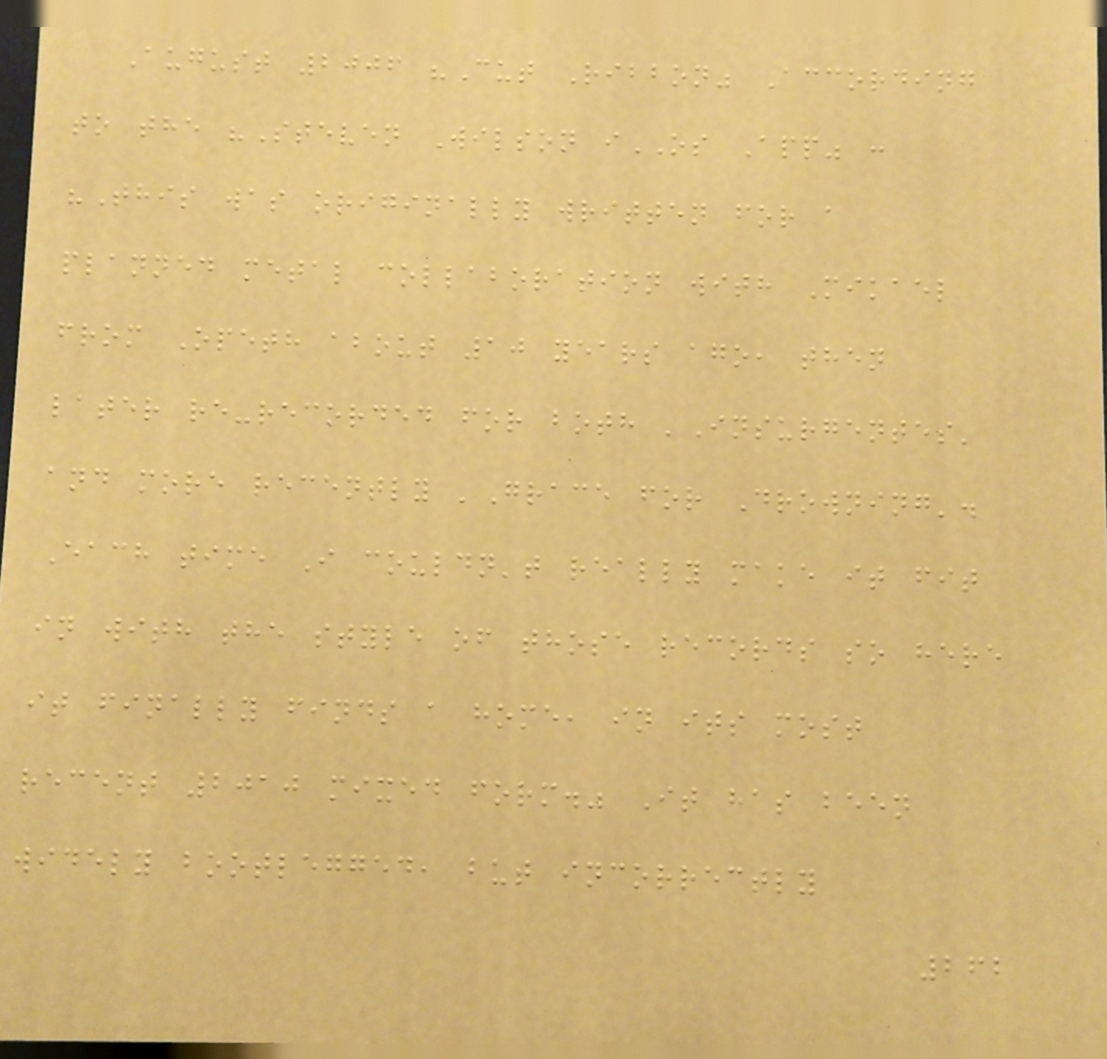August 2006 "Cut Ribbon" According
to the "Steven Wilson iOS App" :
"This was originally written for a
planned metal collaboration with Mikael
from Opeth about 10 years ago, then
later re-recorded for both 'Insurgentes'
and more recently 'Grace for Drowning'.
Each time I couldn't really make it fit
in with the style of those records so here
it finally finds a home, in its most
recent 2010 mixed form." It has been
widely bootlegged, but incorrectly
262
